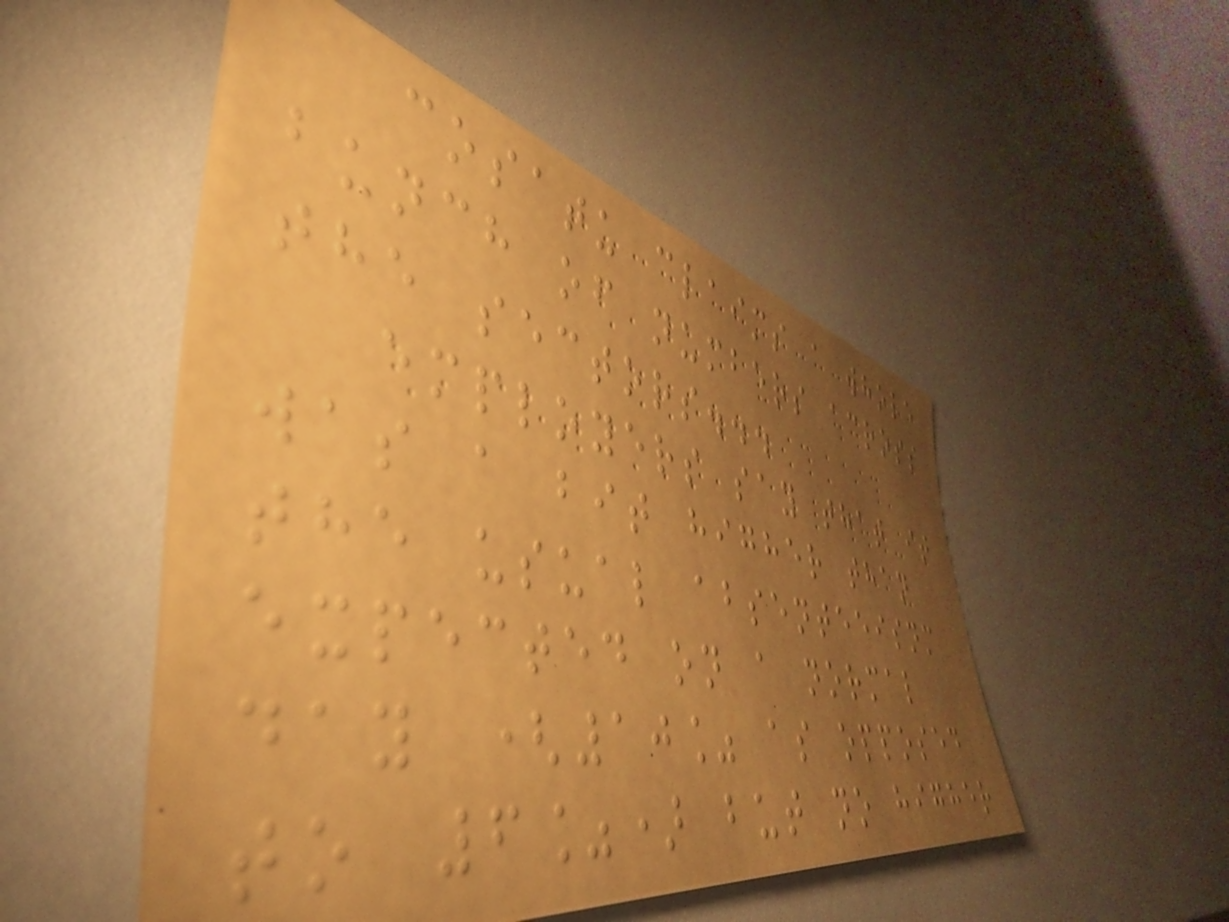cosatu claims a whole
bunch of numbers across
the sectors...
employers say that it
was a bit higher than
the usual absenteeisnm
expected on a normal
day (10% as opposed
to 6%) but no higher
